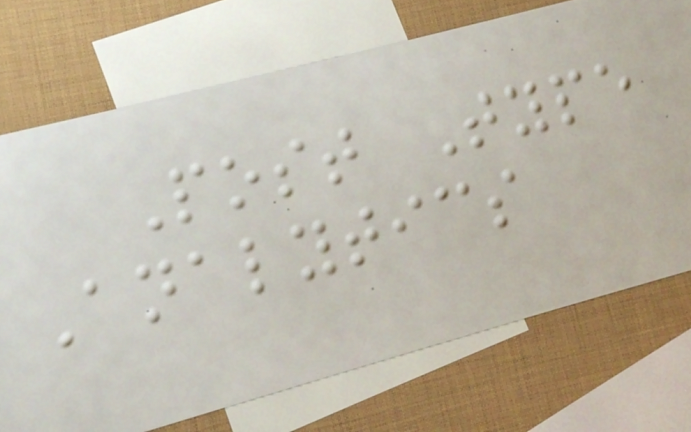Post Type
Analytics
